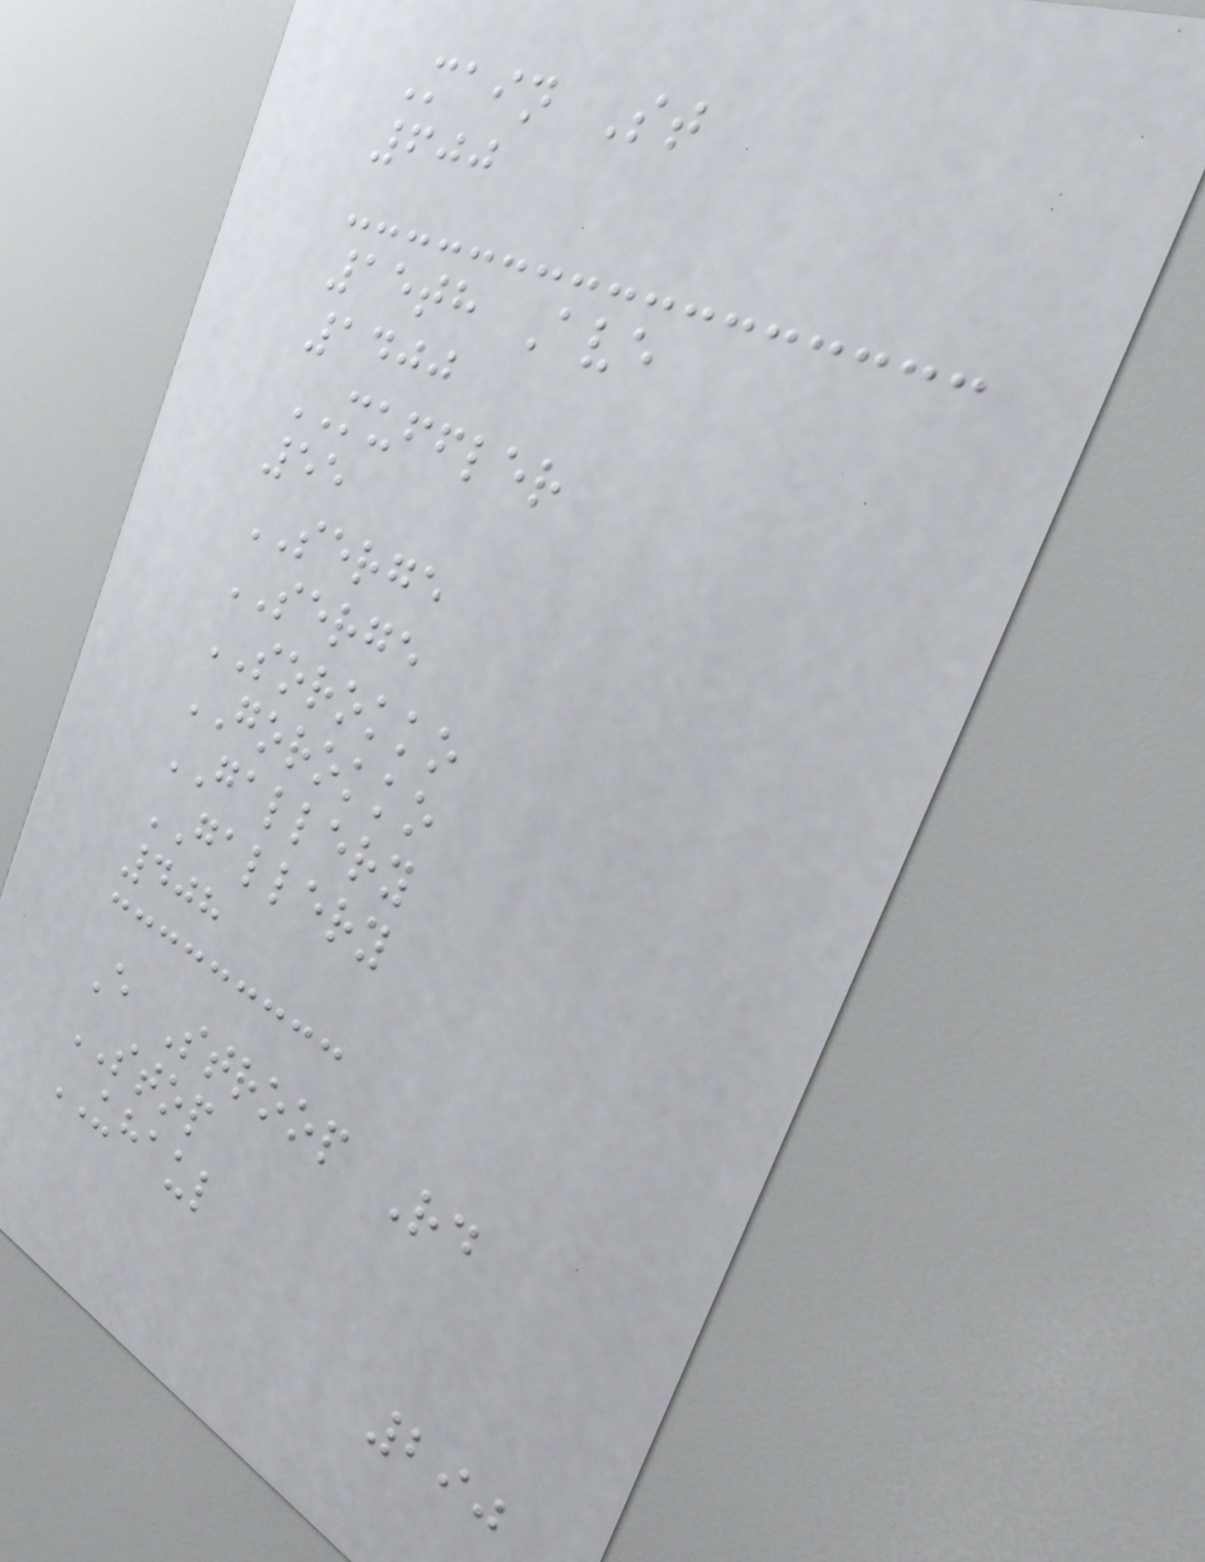Main St
600
15th Ave
1400
MUFFLER
55
SERGE
SERGE
SOROKKO
GOROKKO
GALLERY
GALLERY
408
E Stroop Rd
STOP
UHAUL
290
